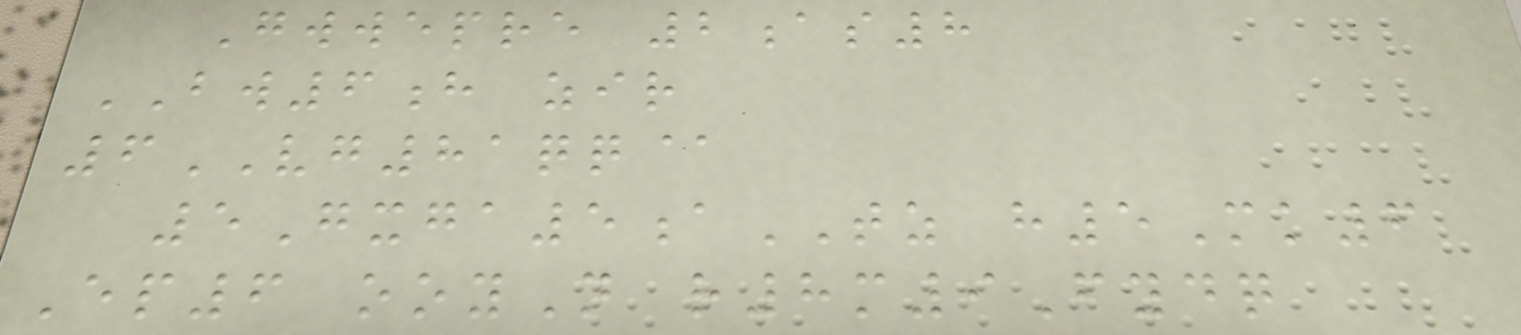Gwwepre 2as8
BW6h zir
6VG81qq@
5Gxga5aTZ h5Mk6
Ep6 ooyN r8m9Fydq
